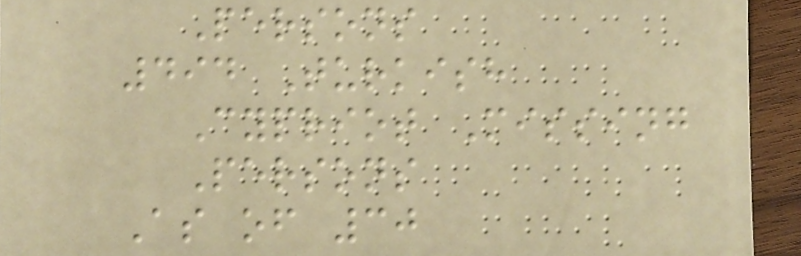Persons
494 Turkish
Cypriot Missing
Persons
As of 30
